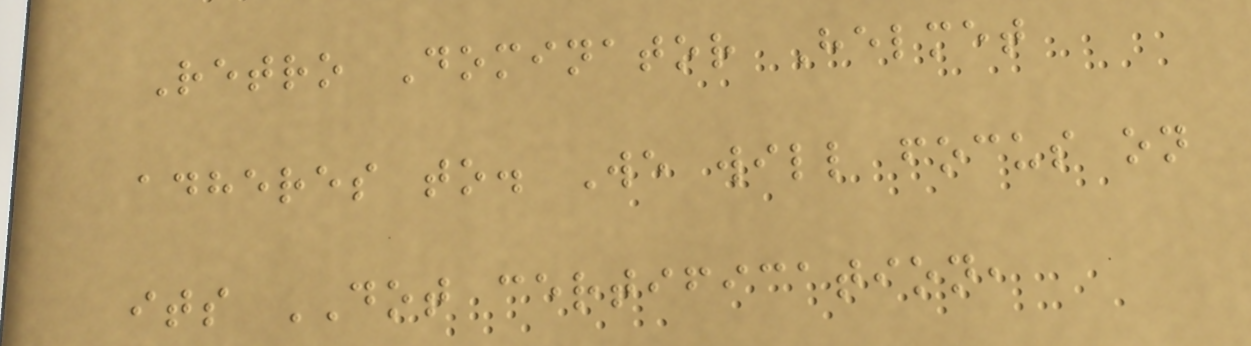Retro Dominator Helmet
adheres to. We will focus on
its DOT certification,
